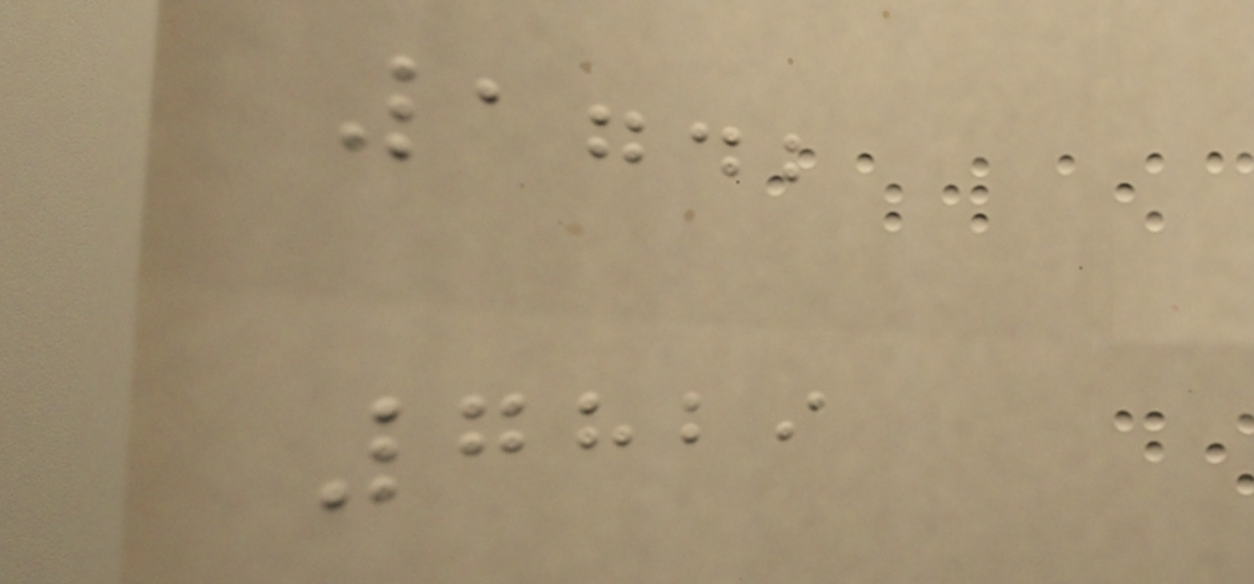1742
7829
